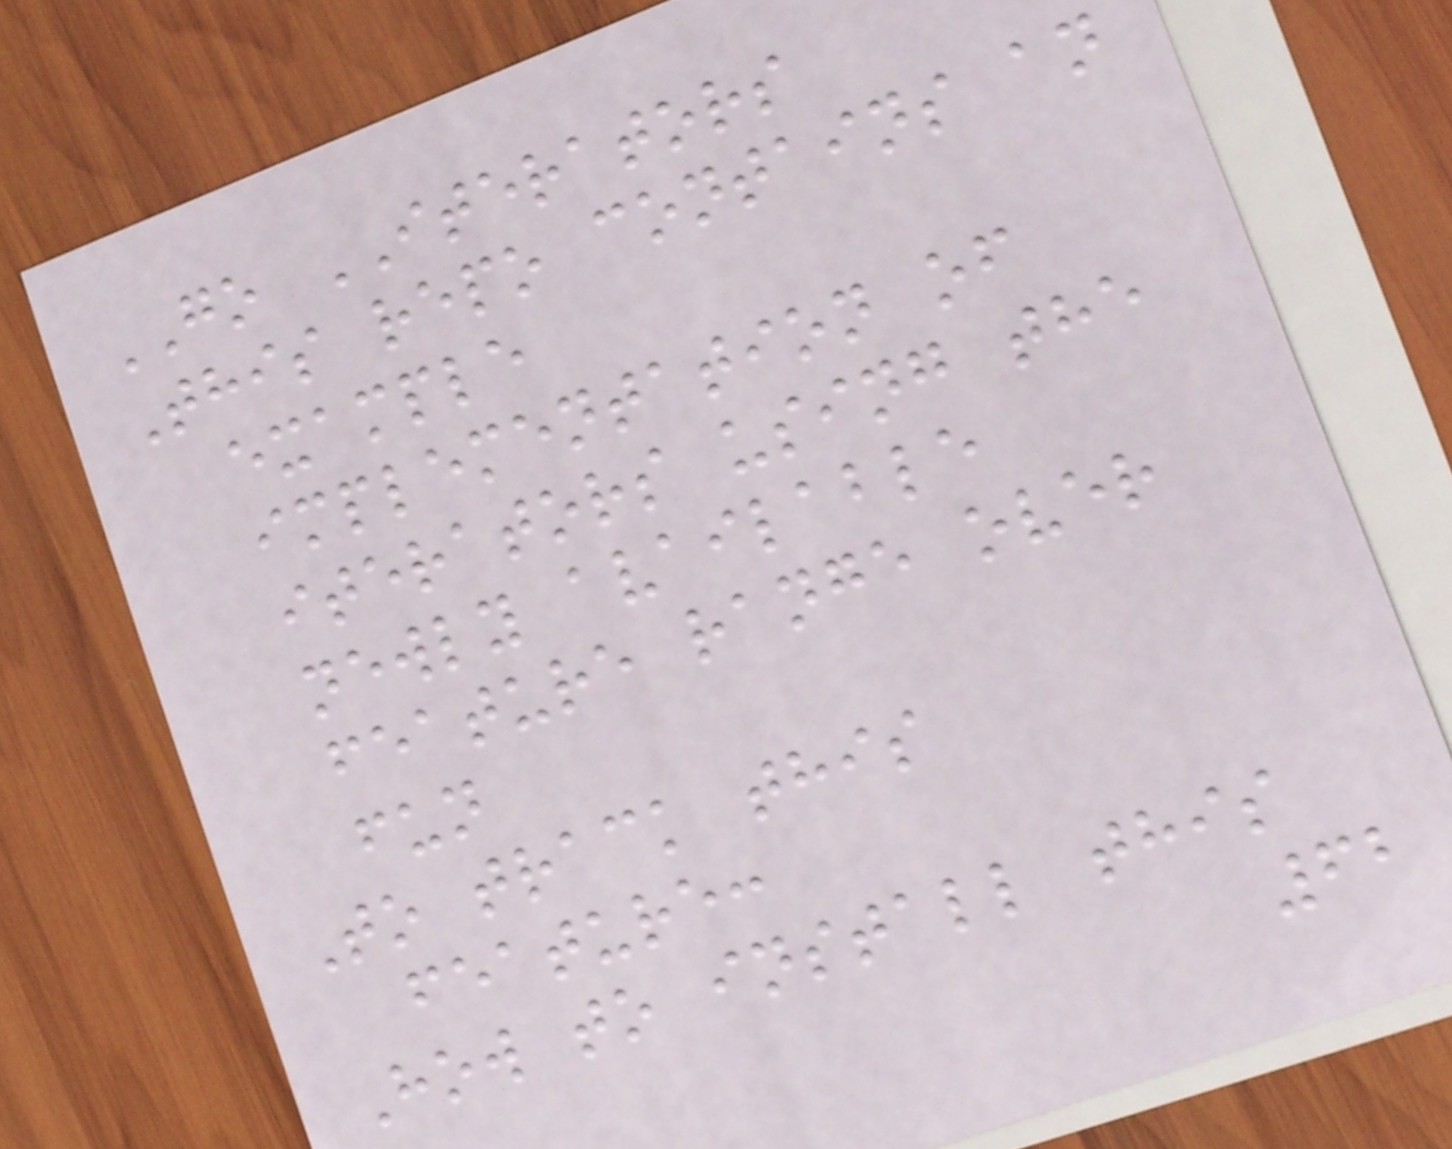GO ITERATORS
This repo contains an
example
implementation of
iterators using the
newly available
feature range over
fun
To track this
feature:
How to install this
62
